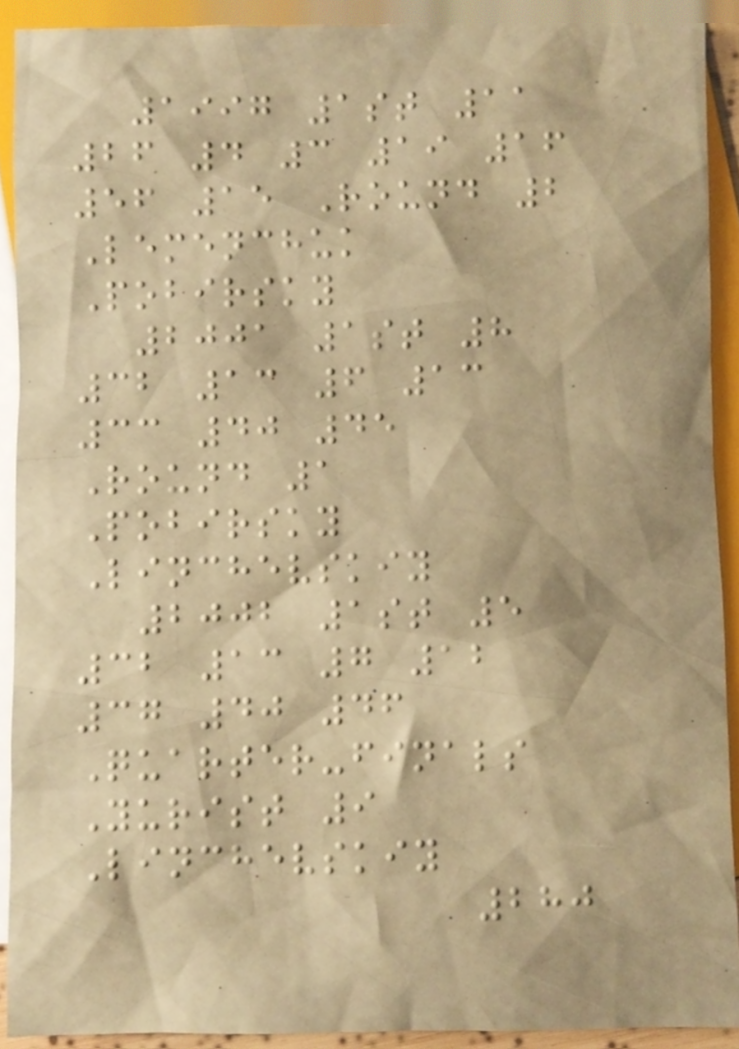1997 1st 11
26 4 3 19 16
56 15 Round 2
Lemenchuk
Pobirsky
2001 1st 8
32 13 6 13
33 40 45
Round 1
Pobirsky
Linchevskiy
2002 1st 5
32 13 7 12
37 40 46
Quarter-finals
Yurist 9
Linchevskiy
280
